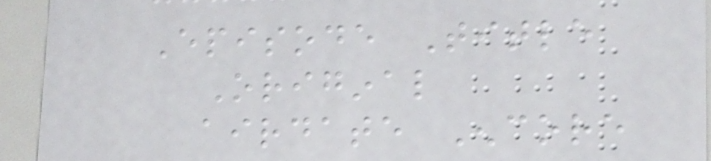Episode Title
Original
airdate Encore
